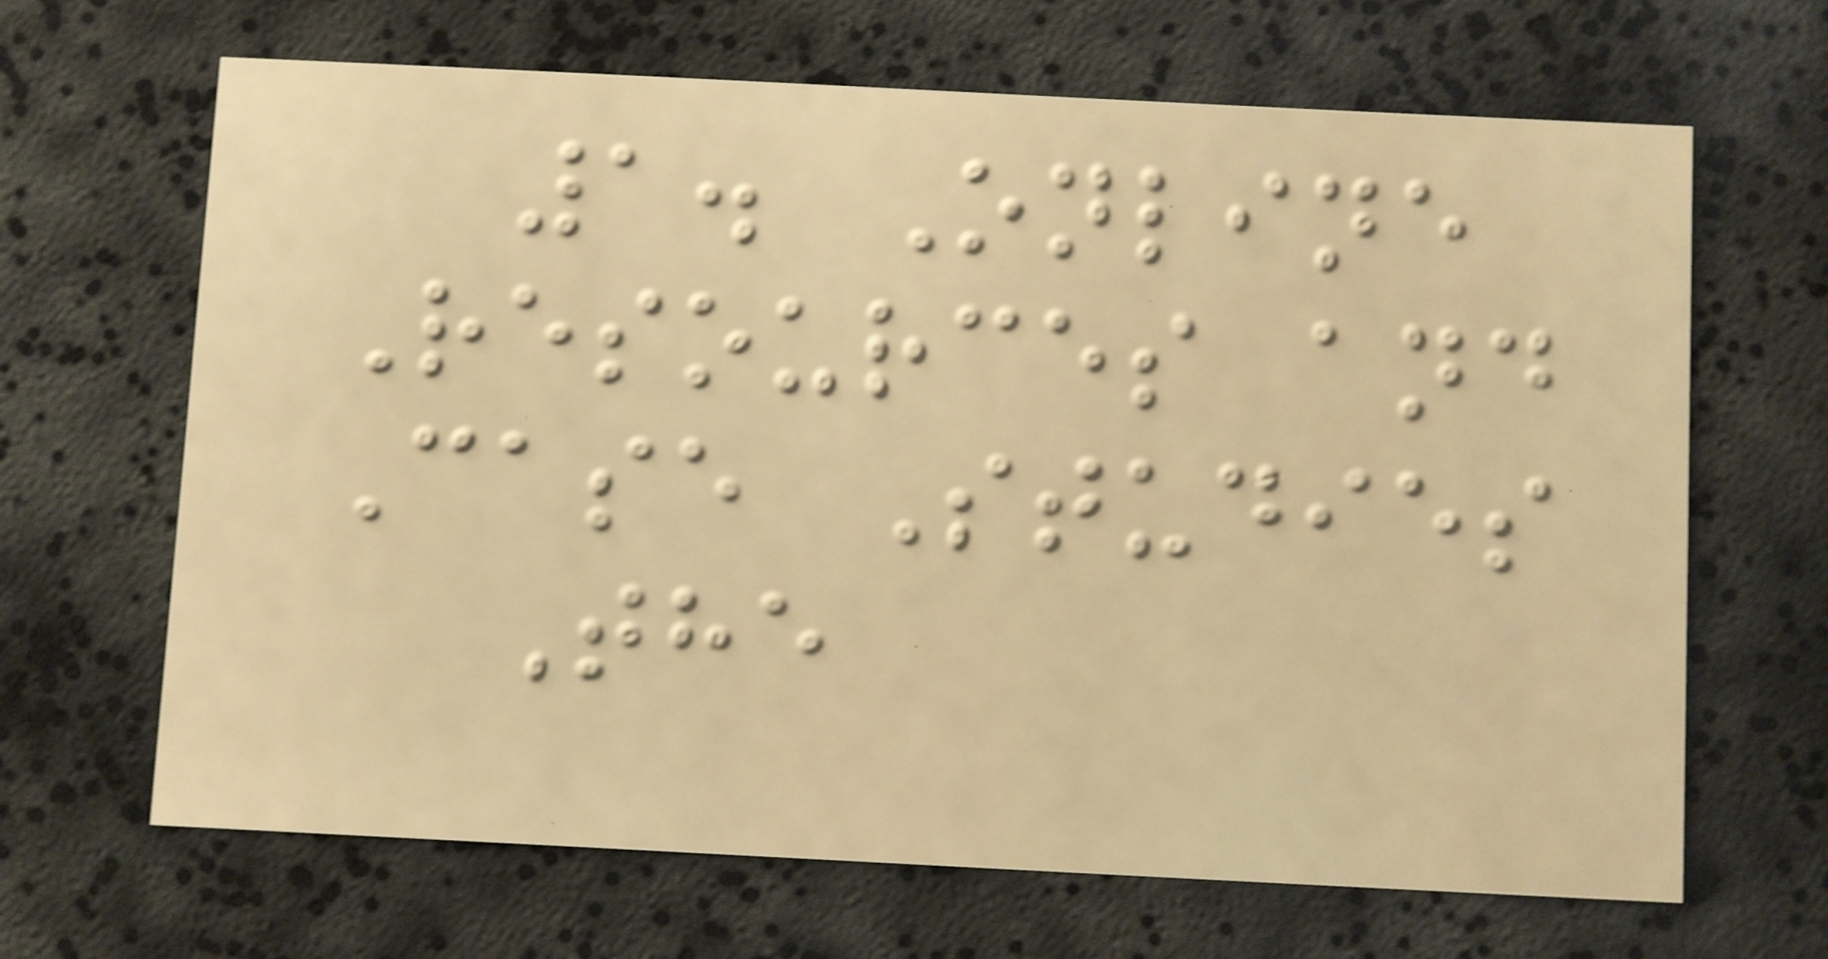1. Online
Resources and
Case Studies
The
